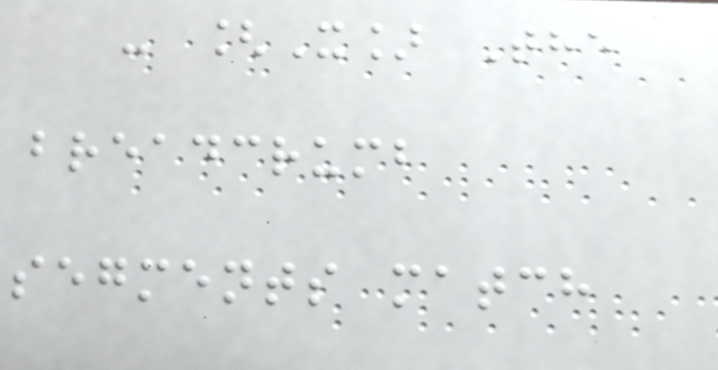- [X] The
breadcrumb
segments match
